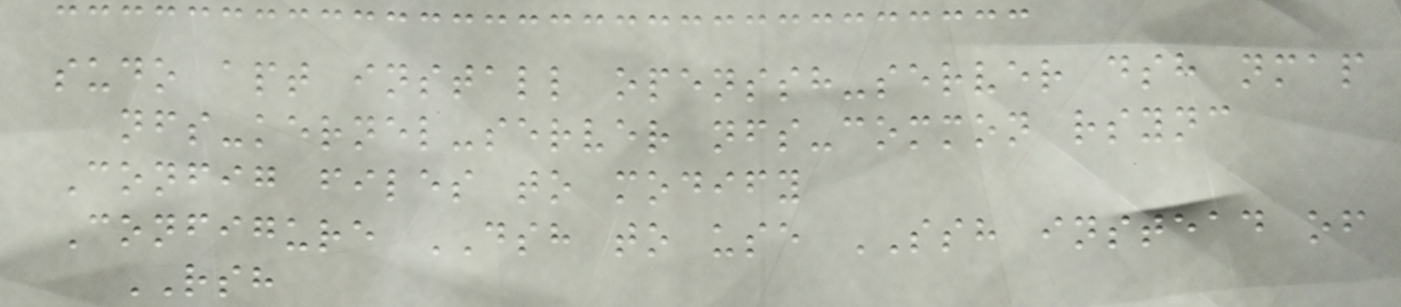sudo apt install openssh-server dsh nmap
nfs-kernel-server nfs-common rsync
Config files to modify
Configure DSH to use SSH instead of
RSH
